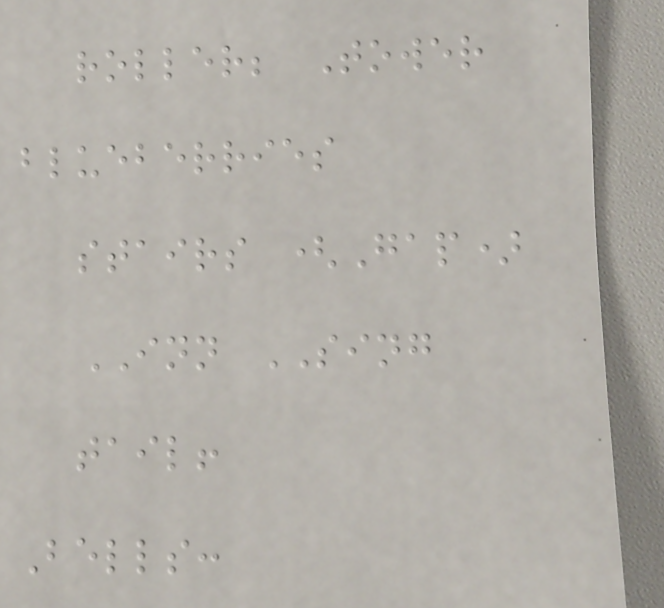roller; Tower
blueberries
stairs (Gap)
INN SING
tail!
Bells:
